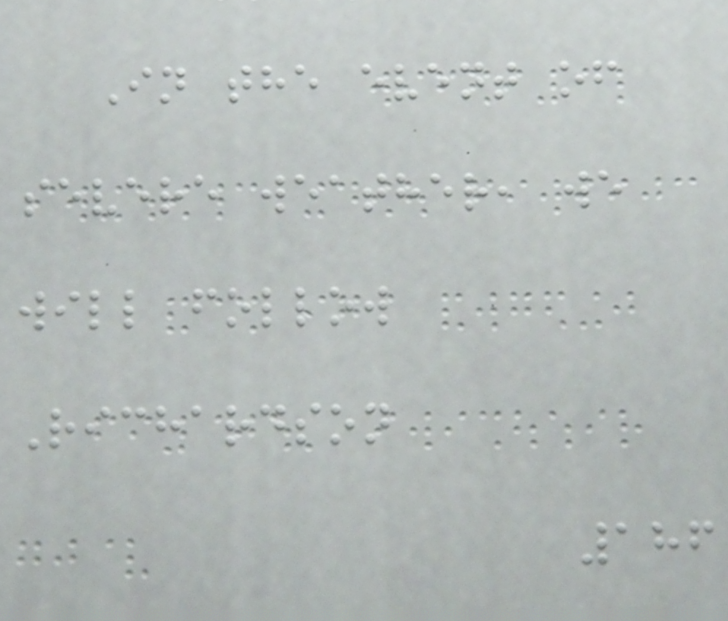In the event of
severe weather, we
will follow
Richardson
186
